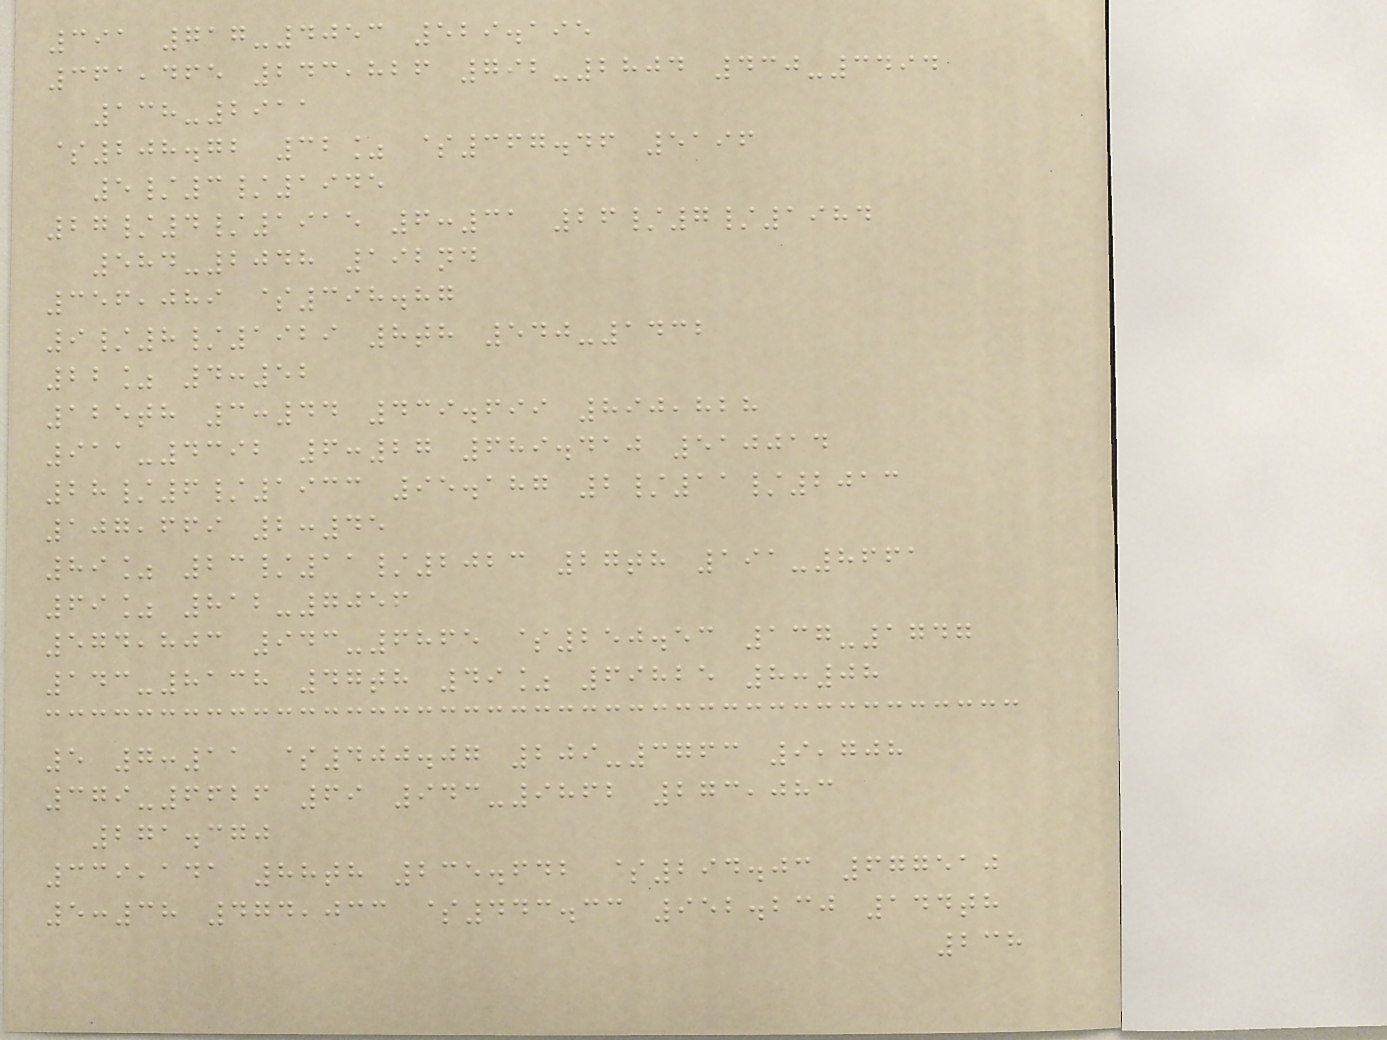391 717-4053 529.195
361,465 243,826 792-2804 430-3494
138-2911
$208.72 32% $367.46 5196
5/3/1945
27/4/1915 6:31 26/7/1984
584-2048 192nd
356,089 $398.87
9/8/1929 8th 540-1432
22% 4:52
125th 3:44 439.699 890,828
911-4392 6:27 689.410 510014
28/6/1933 95.187 2/11/2013
107,669 2:45
89% 23/11/2023 27th 191-8661
69% 812-7056
574,803 943-6865 $250.53 137-1747
143-8138 47th 49% 69825 8:08
5 7:11 $400.07 209-3763 9,708
379-6626 69 943-9862 273,083
271.370
339,141 88th 235.642 $294.03 677510
5:38 474,033 $443.33 952.230 144th
238
